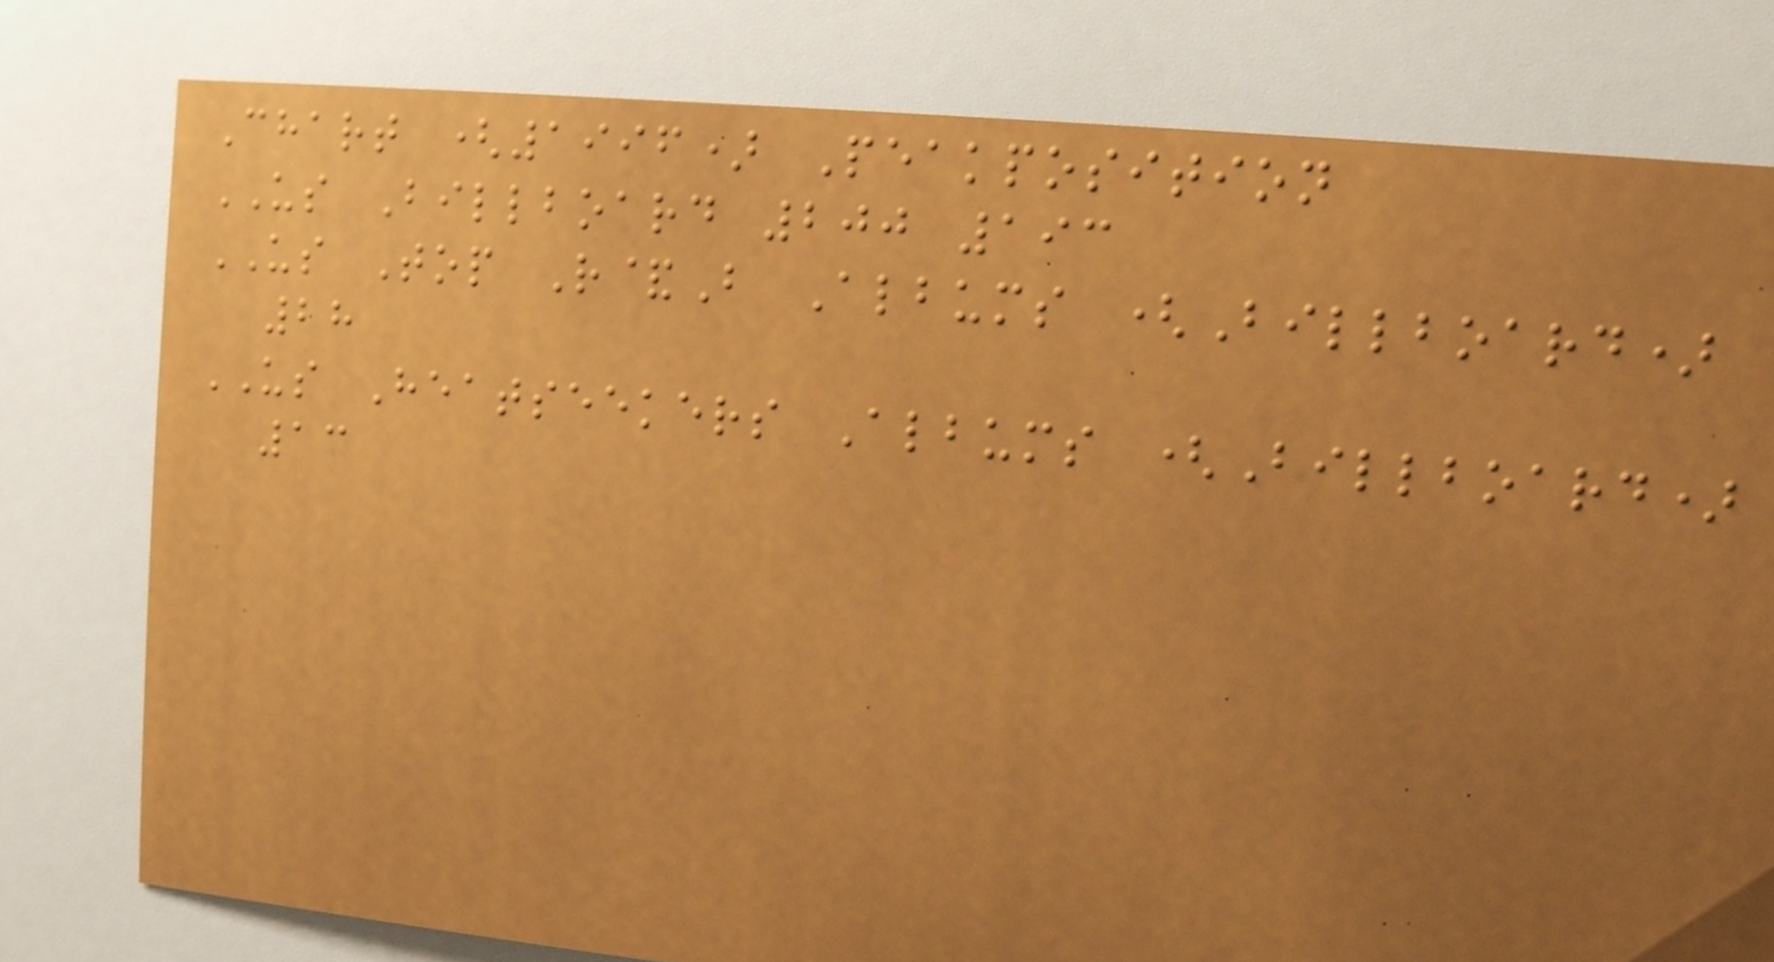Chart (1996) Peakposition
US Billboard 200 193
US Top R&B Albums (Billboard)
28
US Heatseekers Albums (Billboard)
13
